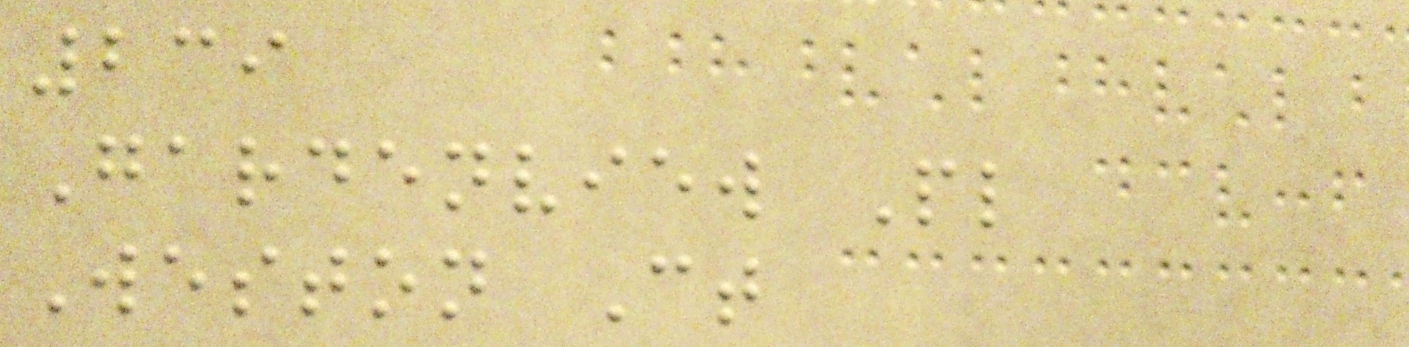239
Gardenview Pl
Weston Ct
